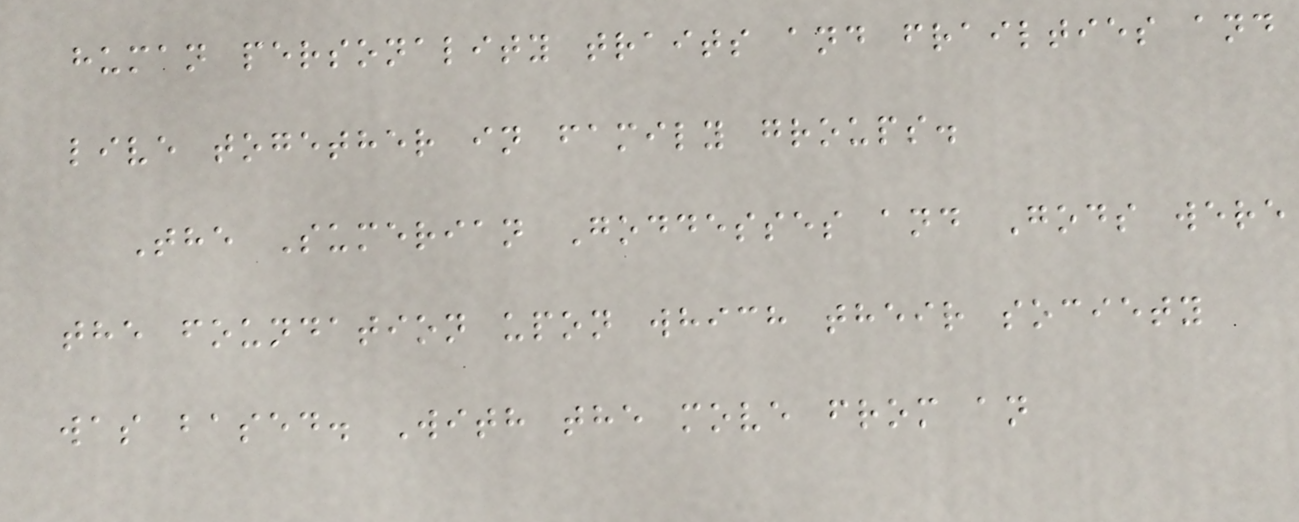human personality traits and frailties and
live together in family groups.
The Sumerian Goddesses and Gods were
the foundation upon which their society
was based. With the move from an
